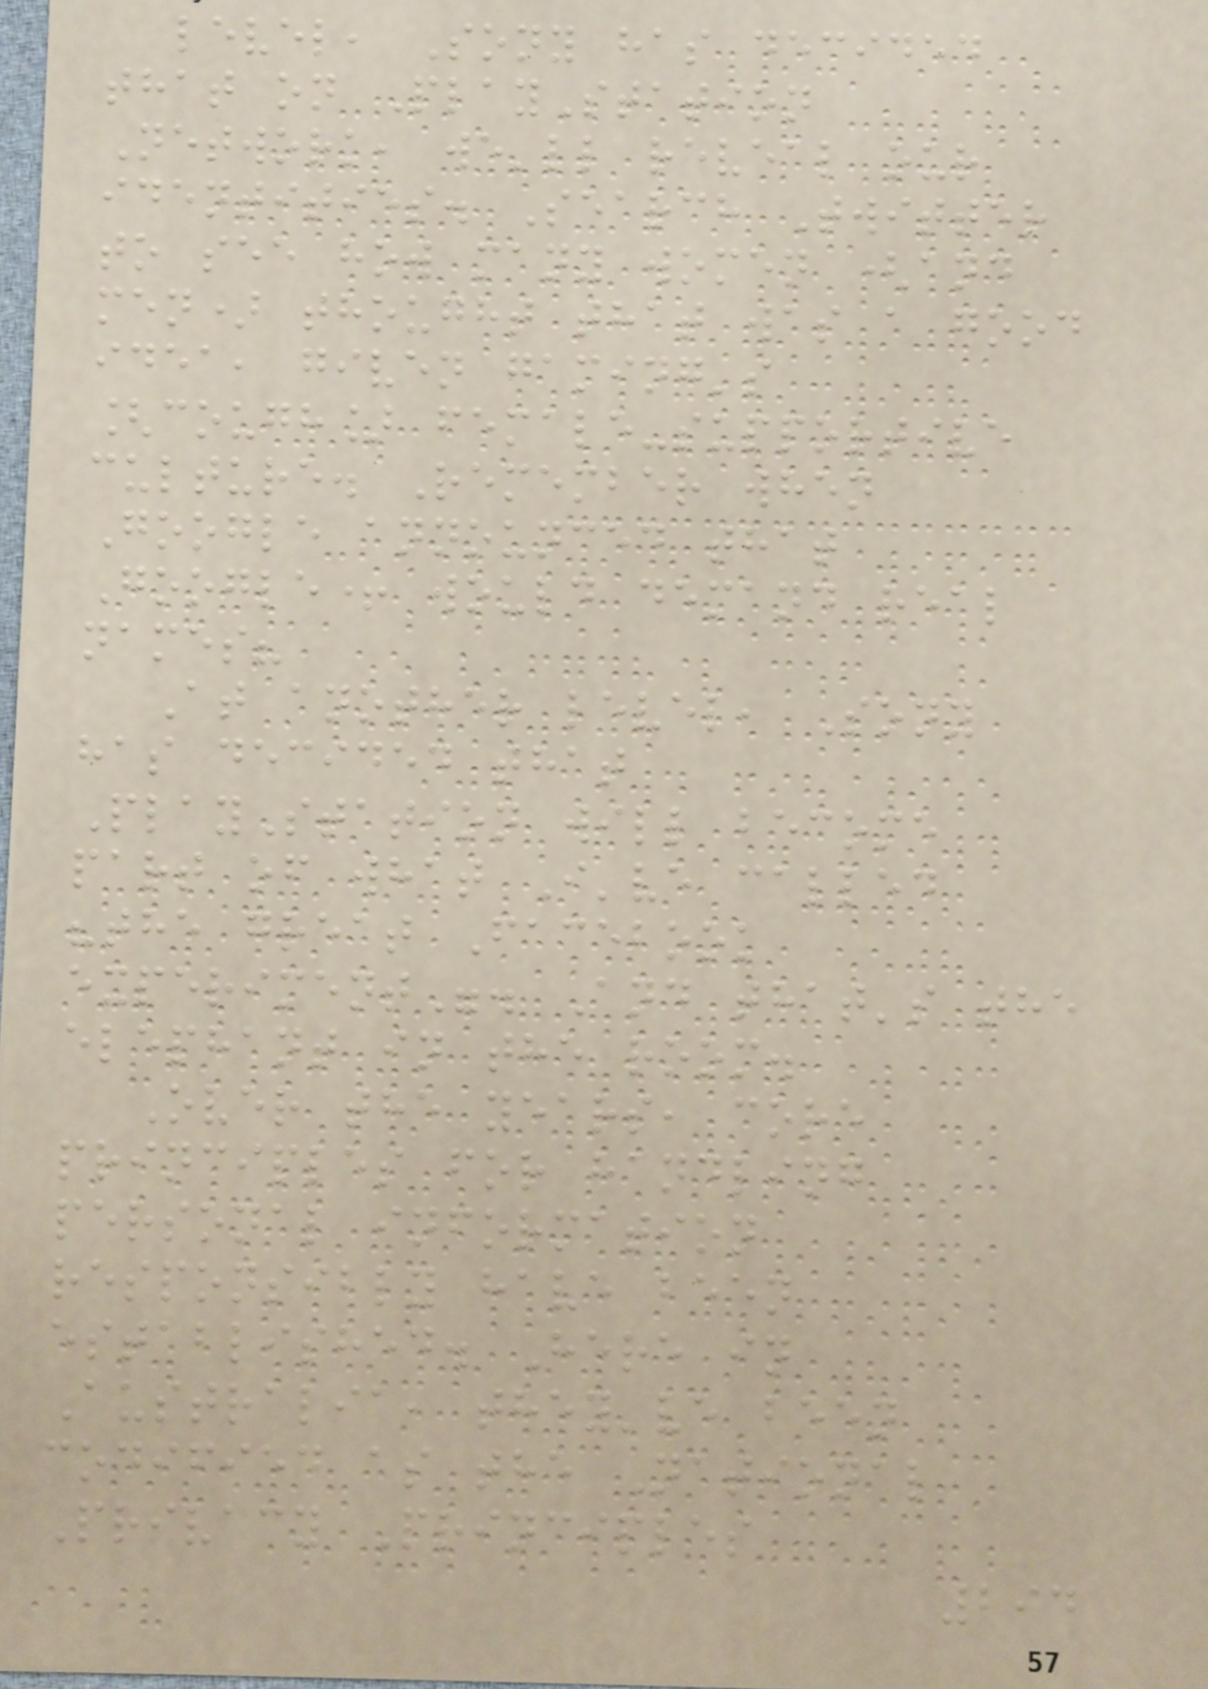level, Sony has decided
that on PlayStation
Network, we'll reveal our
identities. Search Twitter
to see how many women (and
men) thought that was a good
idea, given gaming's
[cough] female-supportive
culture. Remember when
Google announced that
Google+ would demand real
names?
At another level, Sony
has decided that
PlayStation will become
part of what I've called
"the great Facebook
experiment". And that's the
elephant in the room.
Over the years, core
principles for handling
personal information
responsibly have been
established. Here in
Australia, they've been
codified as the National
Privacy Principles
294
